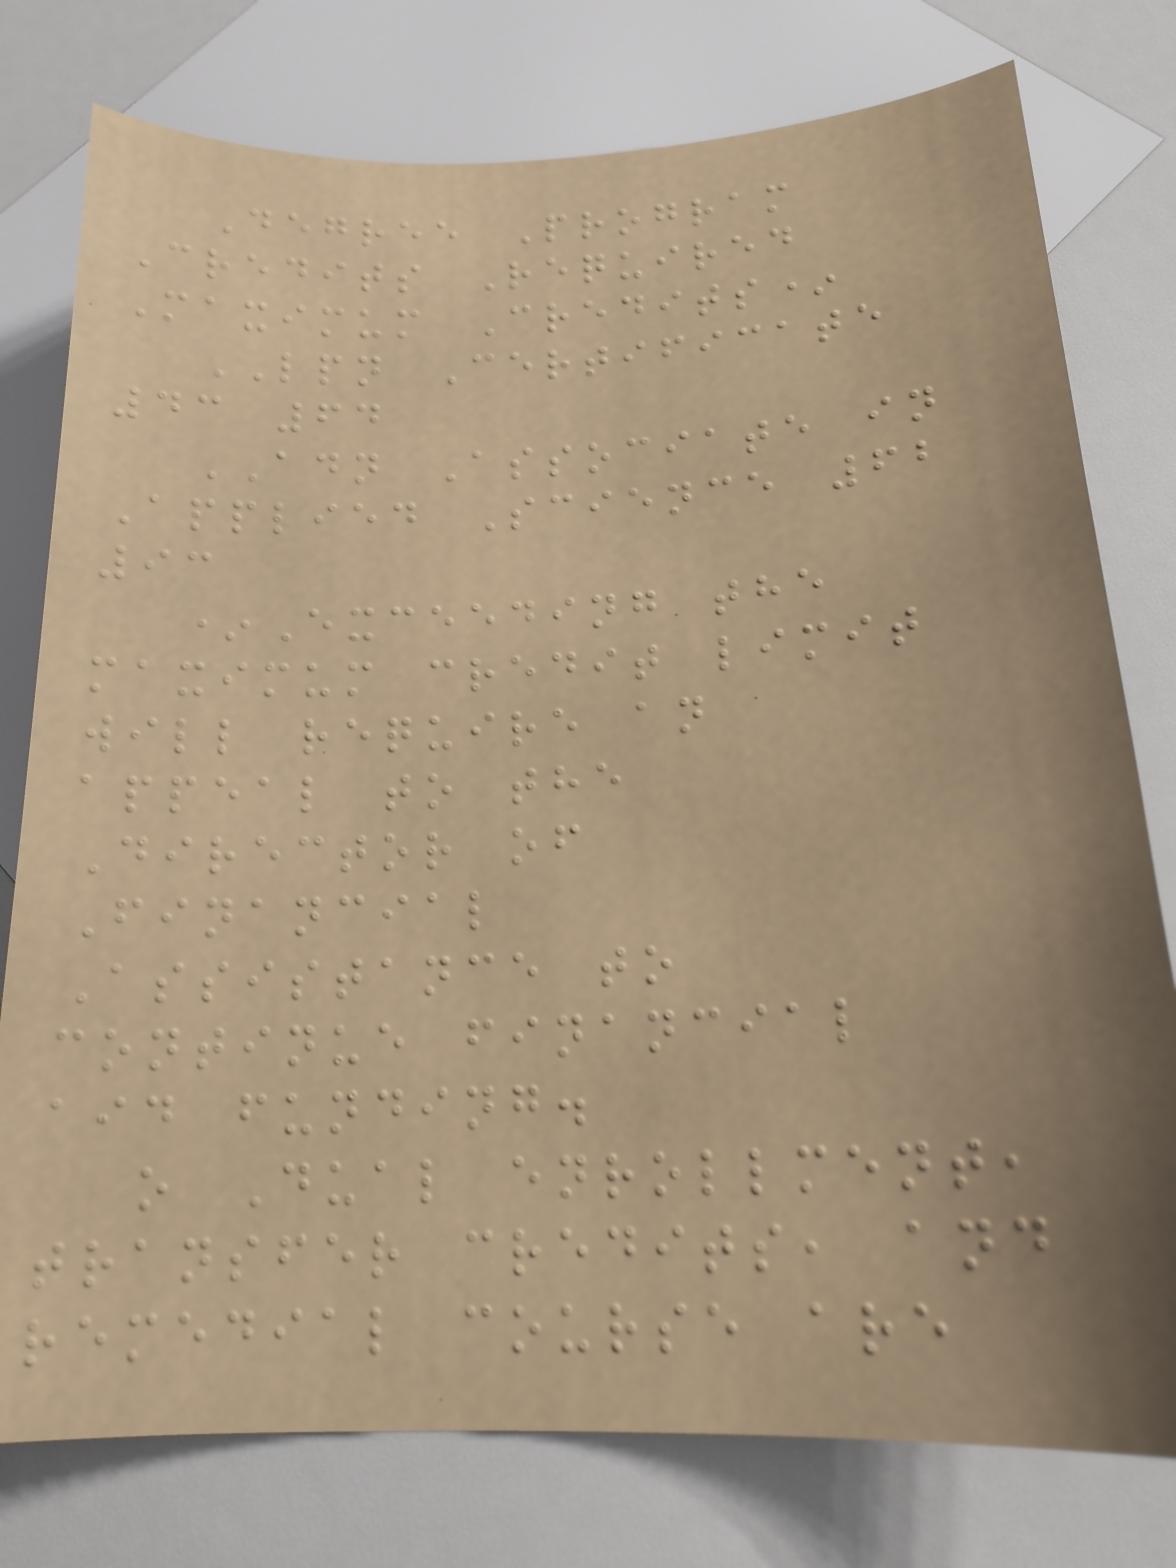Degree Program
Credits Required
Maximum Credits*
LPN Certificate
43 64
ADN Associate in
Applied Science 62
93
*Exceeding the
maximum credit limit
will require an
appeal to the
Director of
Financial
Assistance to
continue financial
aid funding.
o Dual enrollment,
transfer credits, and
remedial course are
